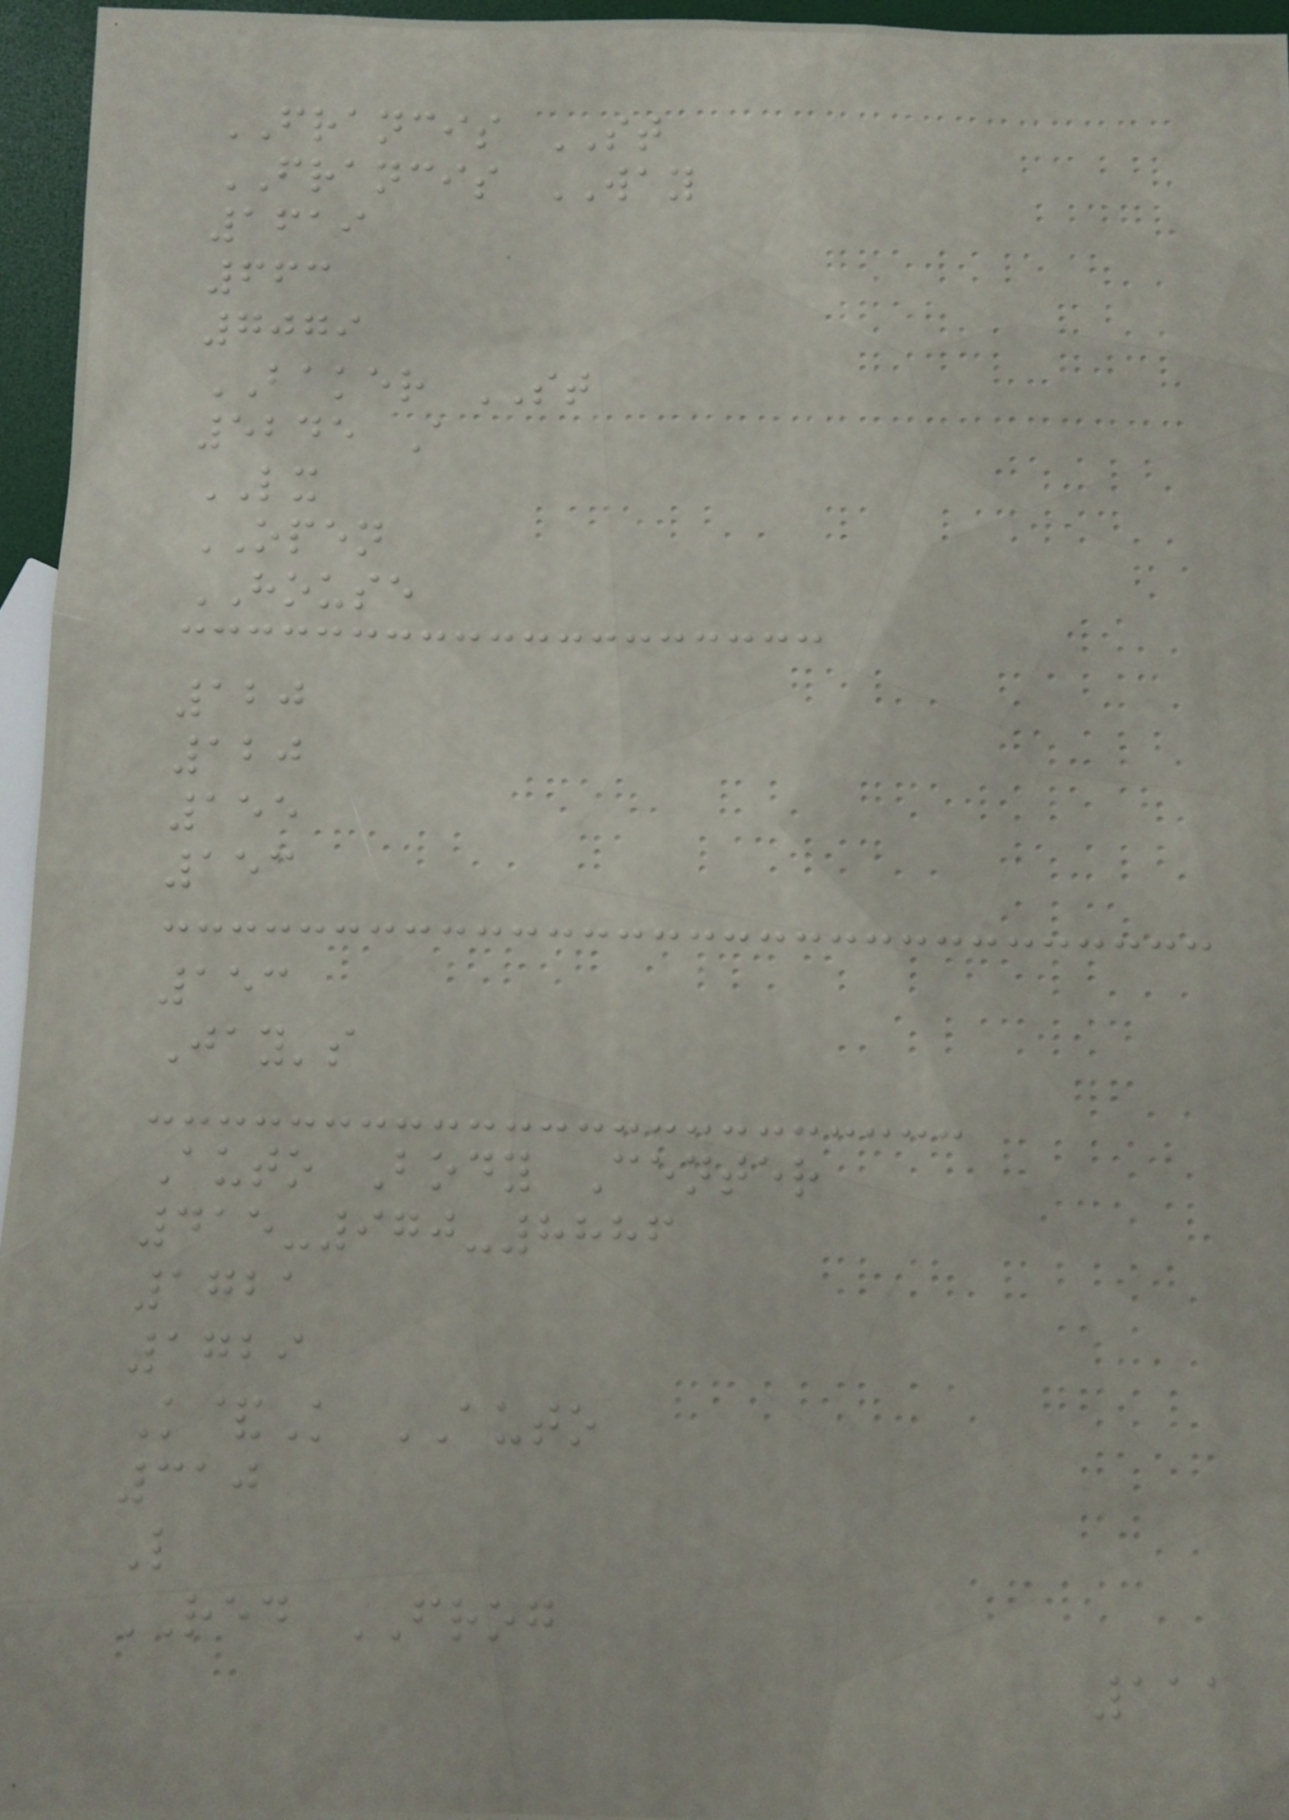FRANCIS ST
FRANCIS WAY
1619
663
7079
BAKER ST
5245 A
LX
OPEN
HOUSE
120
120
155
153
153
Jay's
Auto Body Center
415-970-8886
1721
1729
K&K AUTO
310
L
RED FROG
111
